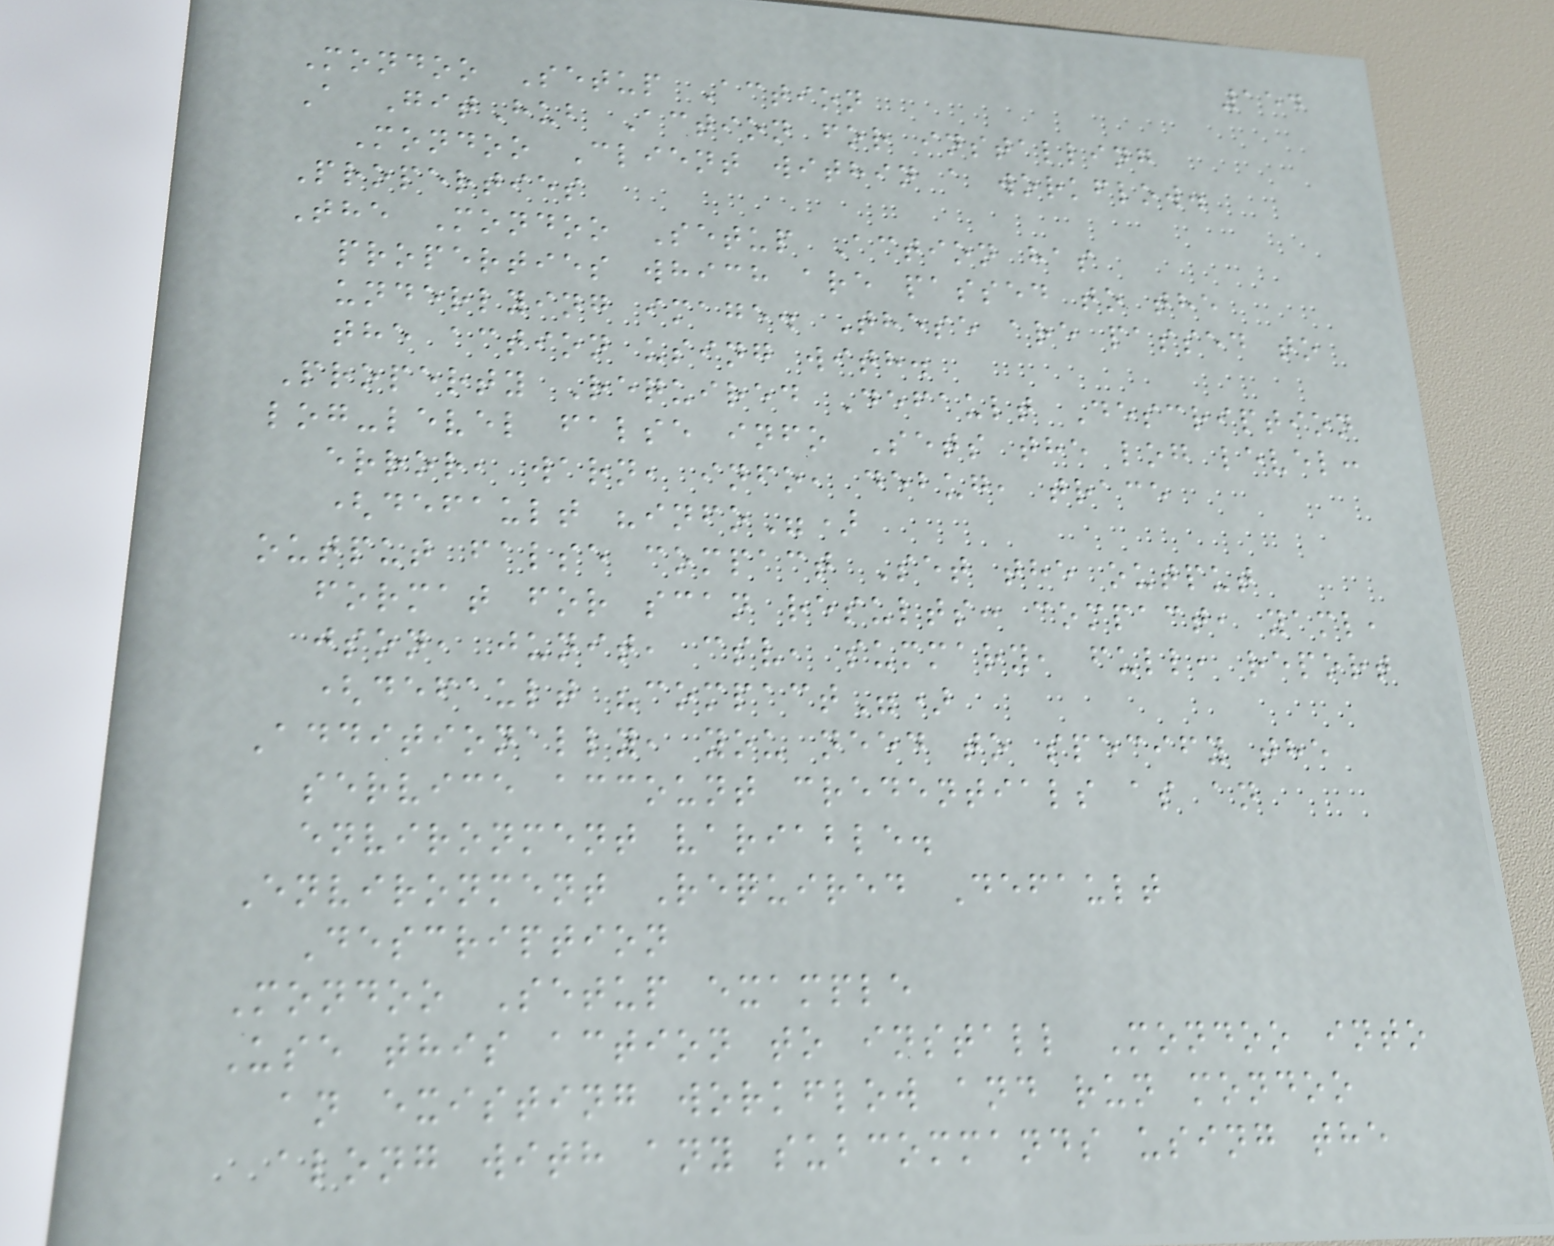154
Mondoo Setup Action
A GitHub Action for installing
Mondoo Client within a workflow.
Properties
The Mondoo Setup Action has
properties which are passed to the
underlying image. These are passed to
the action using with.
Property Required Default Description
log-level false info Sets the log level:
error, warn, info, debug, trace
(default "info")
output false compact Set the output
format for scan results: compact, yaml,
json, junit, csv, summary, full, report
(default "compact")
Additionally, you need to specify the
service account credentials as an
environment variable.
Environment Required Default
Description
Mondoo Setup example
Use this action to install Mondoo into
an existing workflow and run mondoo
along with any subcommands using the
